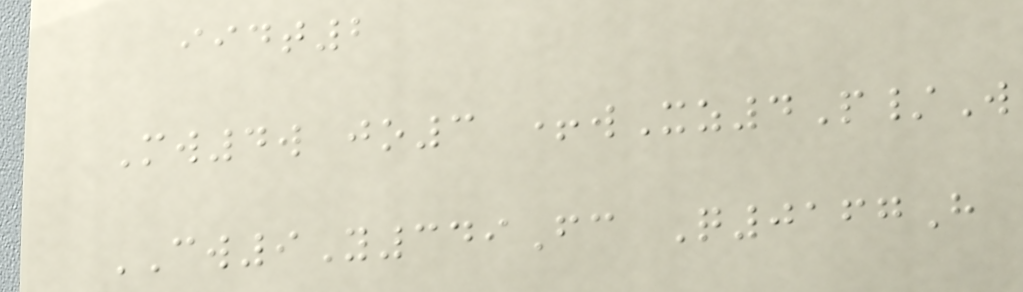iidt2
Mw4w jo3 +wXz4P/W
CW9Y349Fc Q0167H
